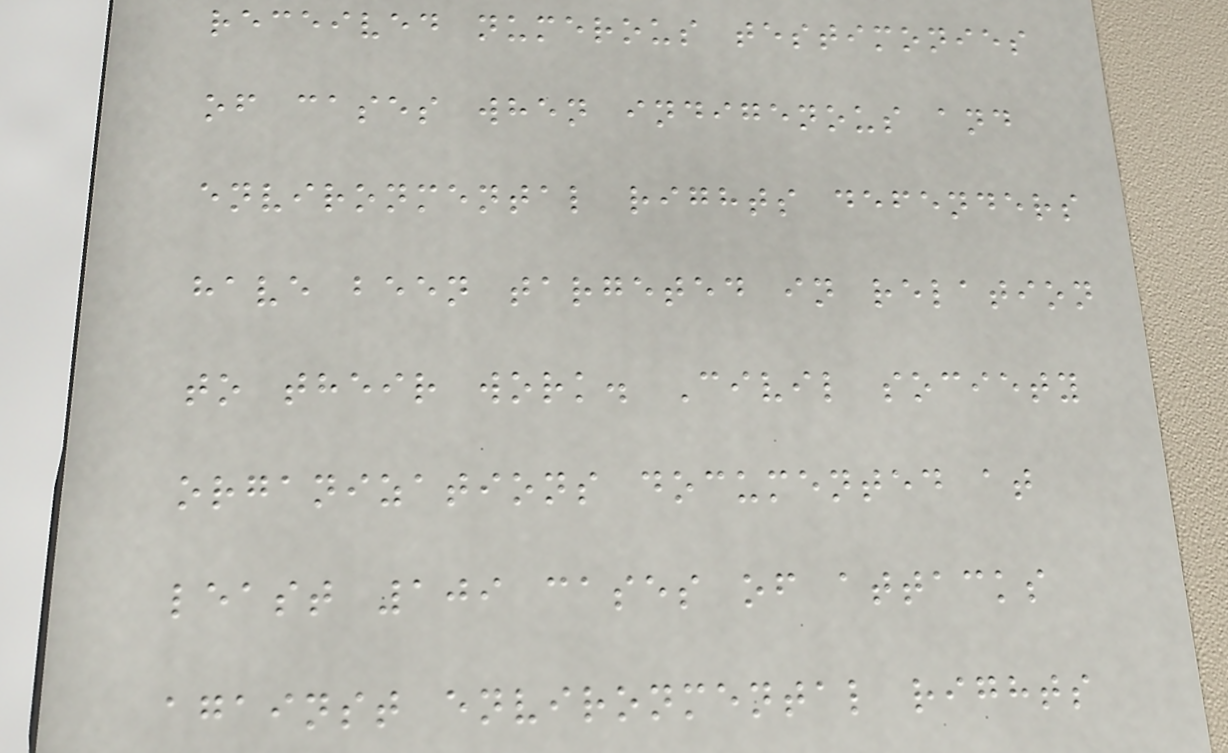received numerous testimonies
of cases when indigenous and
environmental rights defenders
have been targeted in relation
to their work. Civil society
organizations documented at
least 109 cases of attacks
against environmental rights
